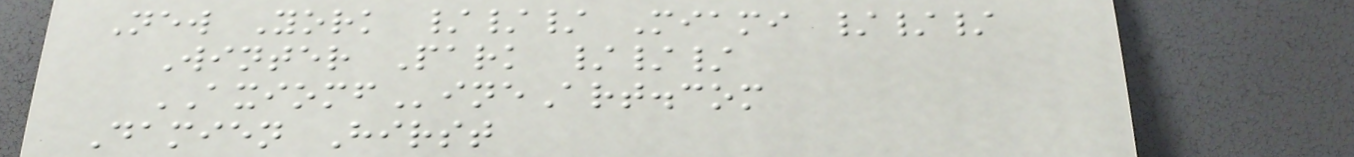New York /// Miami ///
Winter Park ///
AXIOMFineArt.com
Damien Hirst
